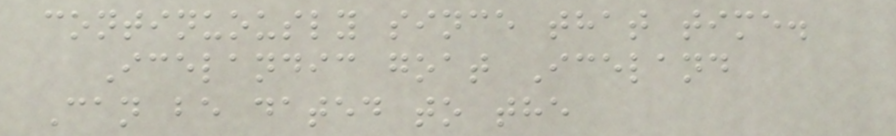continuously since that time.
Icelandic goat Iceland
Can be dated to the
